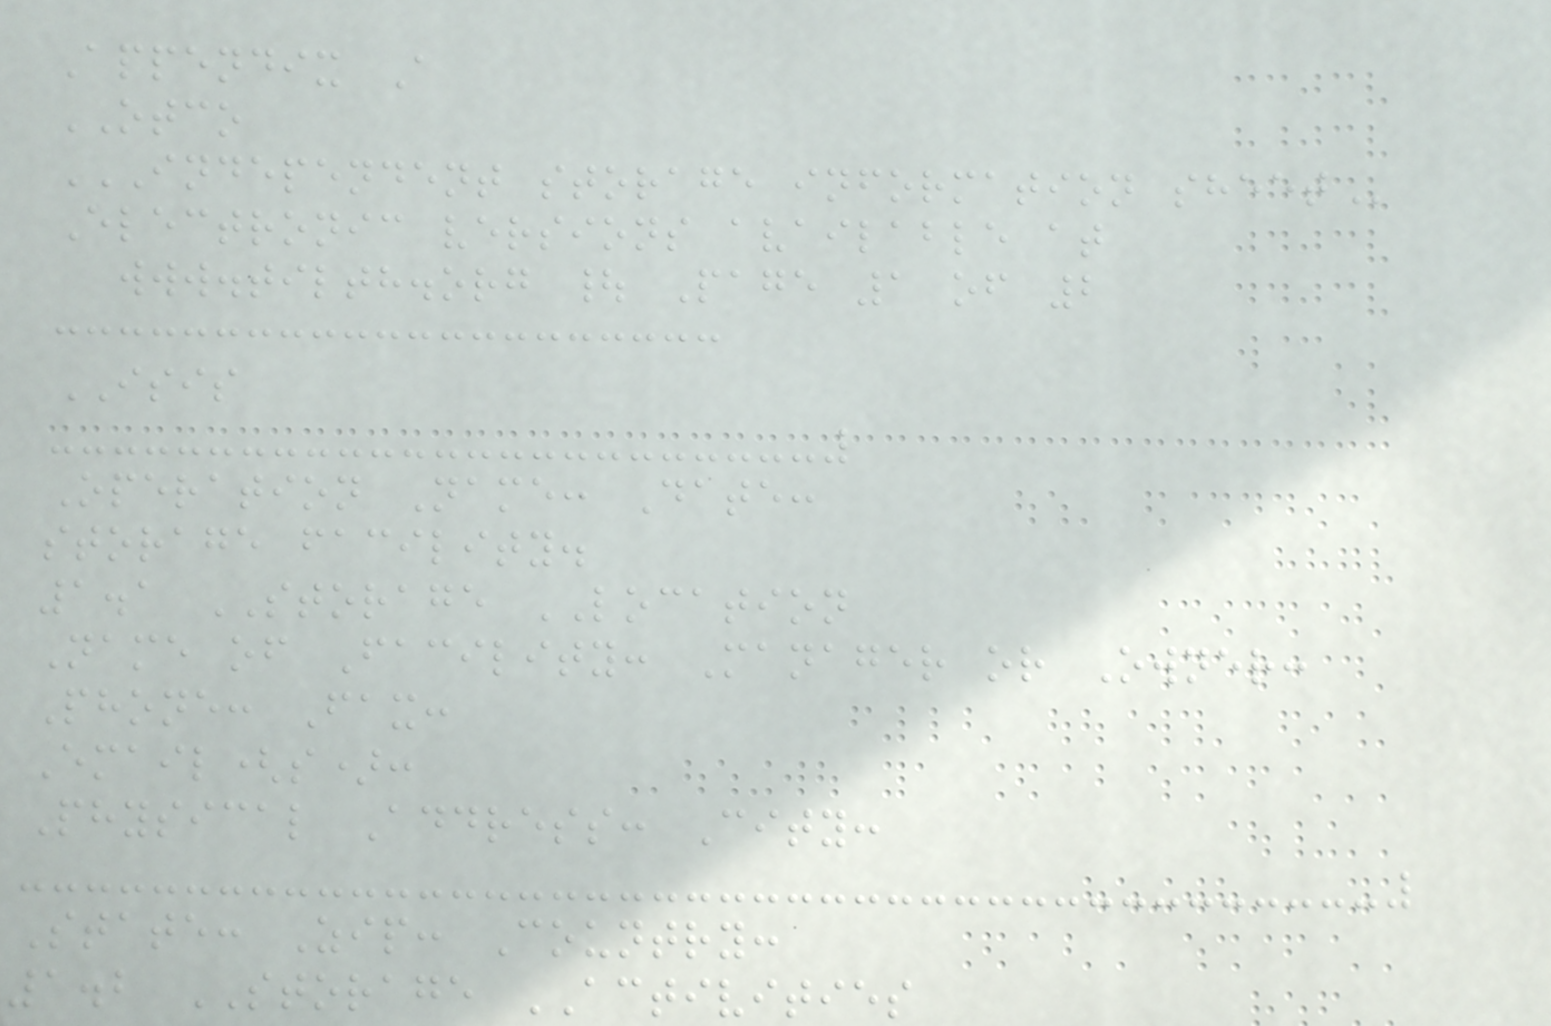Appendix A
OTCO
INDEPENDENT STORAGE INFORMATION SHEET
Electronic versions available at
www.tilth.org | Page 1 of 2
ISIS
Operation Name: Date:
storage facility.
1.1 STORAGE LOCATION
Name of Facility: Manager or Owner:
Phone: Fax:
Email(s):
Physical Address: City:
State: Zip: Country:
1.2 STORAGE ACTIVITIES
